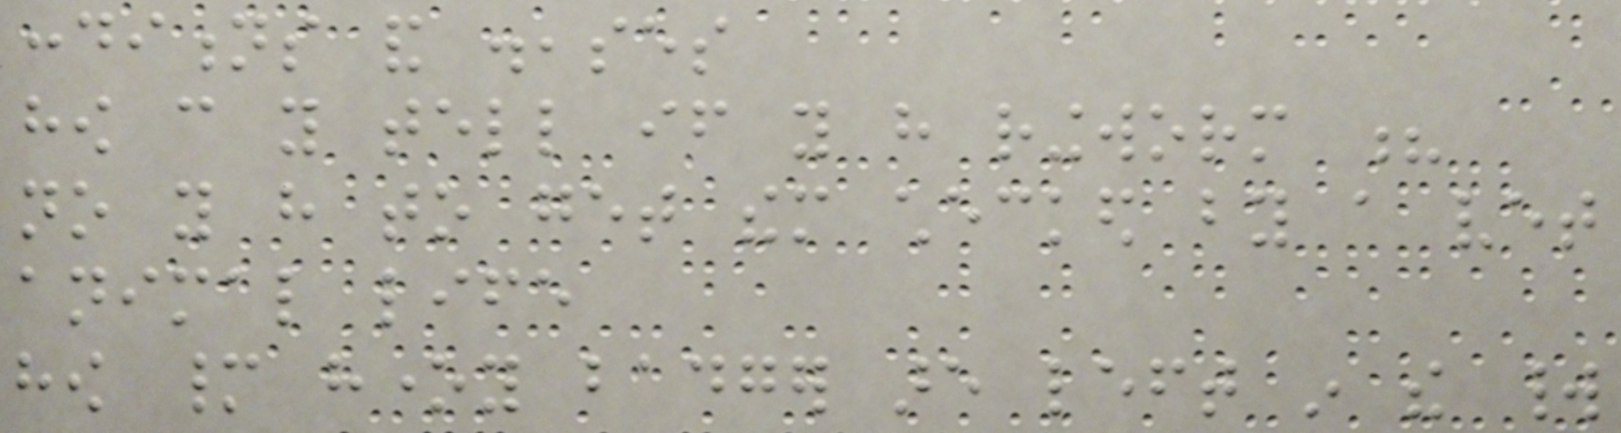conditions and diseases
how can you tell if you have ringworm ?
no you have to get them checked by a vet
animal life
how many honey badger are left in the world
